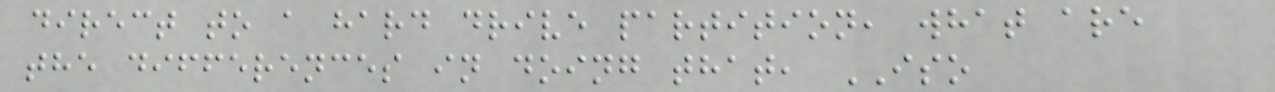direct to a hard drive partition, what are
the differences in doing that, ISO
